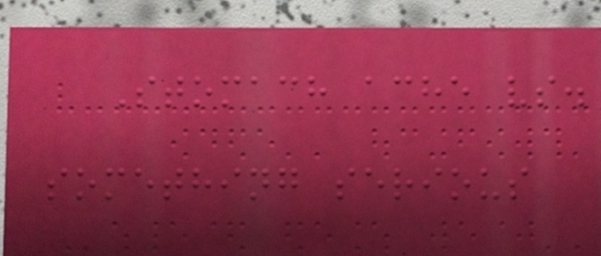Stomach ache vs.
something serious
